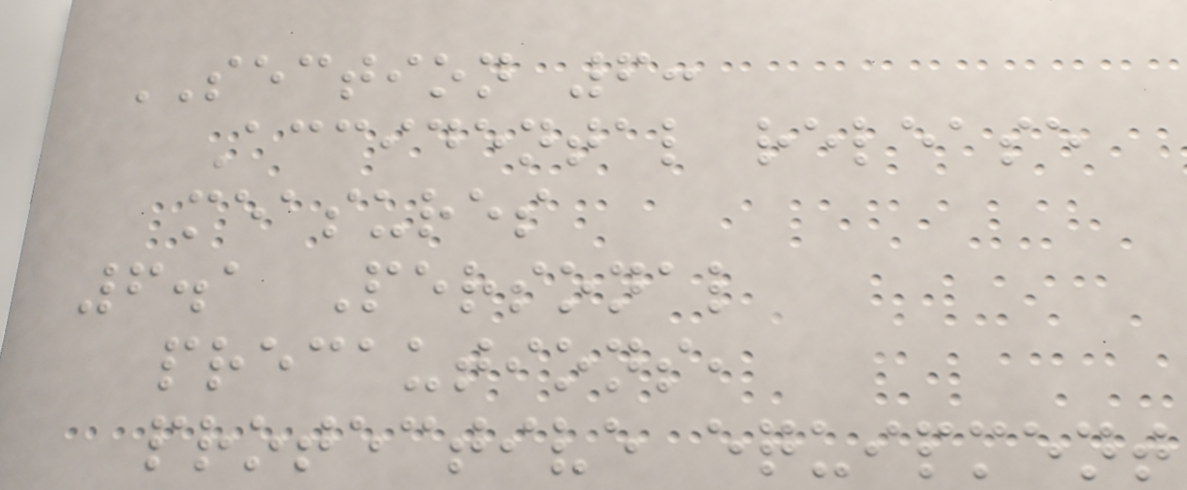SECTION 6:
Accidental release
measures
6.1 Personal
precautions,
protective equipment
